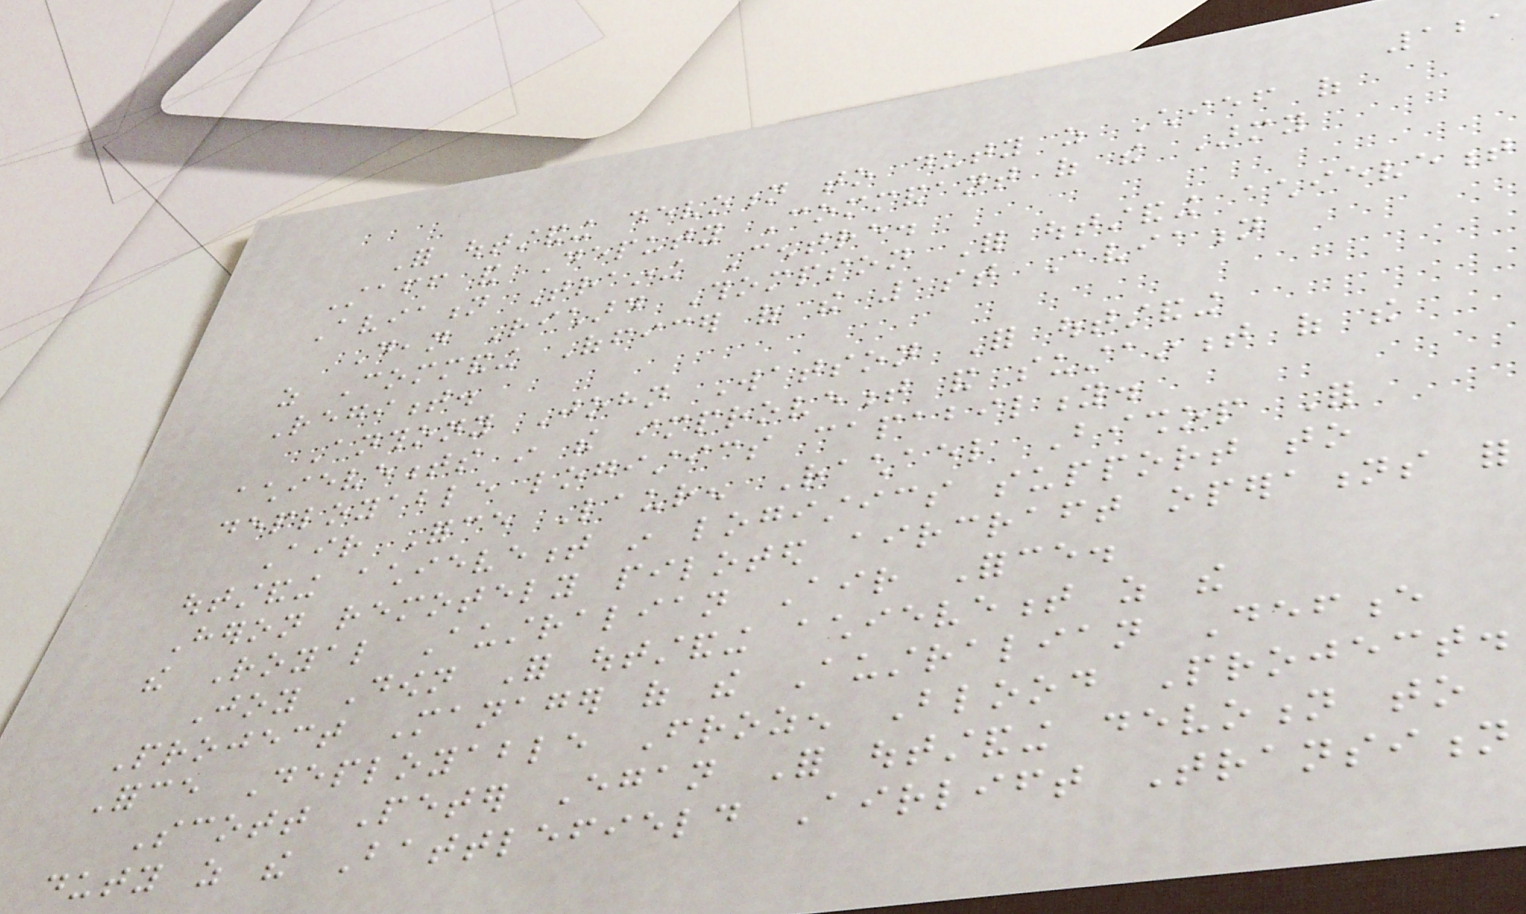121
For outstanding devotion to duty as Chief of
Staff and Deputy Commandant of the Army
Aviation Training Centre.
Dean Richard Thompson For outstanding achievement
as Commanding Officer of the 1st Aviation
Regiment.
Anthony John Watson For outstanding
achievements in the improvement and sustainment of the
deployable logistics capability.
Air Force Lauren Rachael Bishop For
outstanding achievement in logistics support to
Heron remotely piloted aircraft operations for
the Royal Australian Air Force.
Joy Down For outstanding achievement as the
Project Manager of the Australian Defence
Force Deployable Frozen Blood Project.
Scott Peter Egan For outstanding devotion to
duty as the Battlefield Airlift Transition
